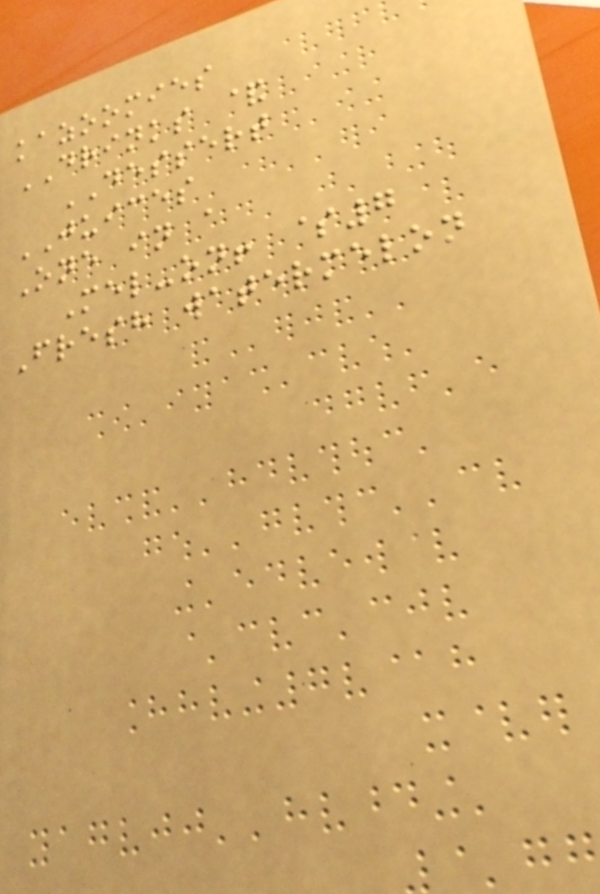kazoomies
DRINKS &
DESSERT
JUICES
One in a
Mel-on! $7
Fresh watermelon
